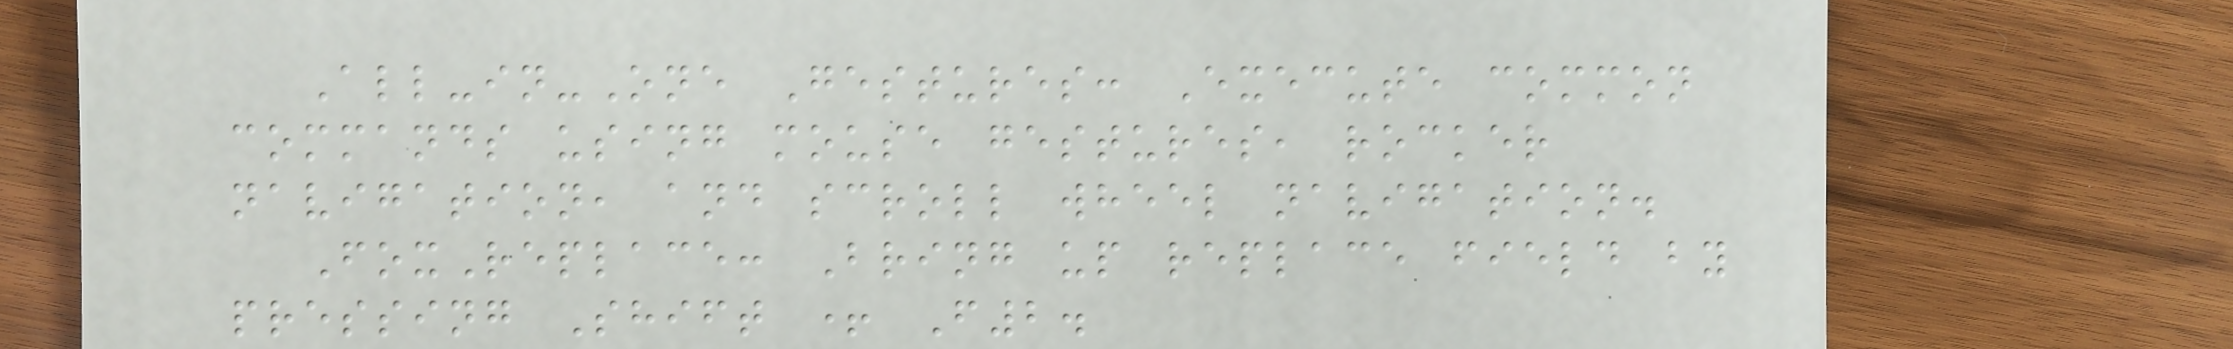All-in-One Gestures: Execute common
commands using mouse gestures, rocker
navigation, and scroll wheel navigation.
FoxReplace: Bring up replace field by
pressing Shift + F2.
